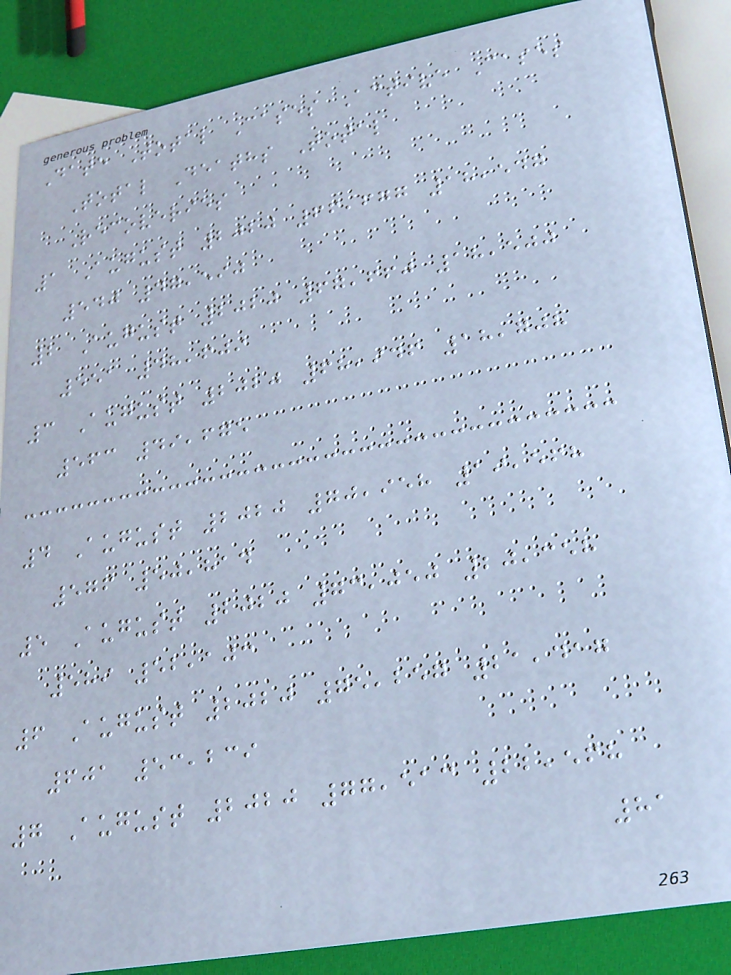Date Total Cases Active Cases
Total Deaths Total
Recoveries
1 August 2020 66,677 18,547
540 47,590
2 August 2020 67,660 18,500
551 48,609
3 August 2020 68,946 18,708
563 49,675
4 August 2020 70,958 19,568
576 50,814
5 August 2020 73,050 20,358
589 52,103
6 August 2020 75,257 21,417
601 53,239
7 August 2020 77,513 22,568
81
